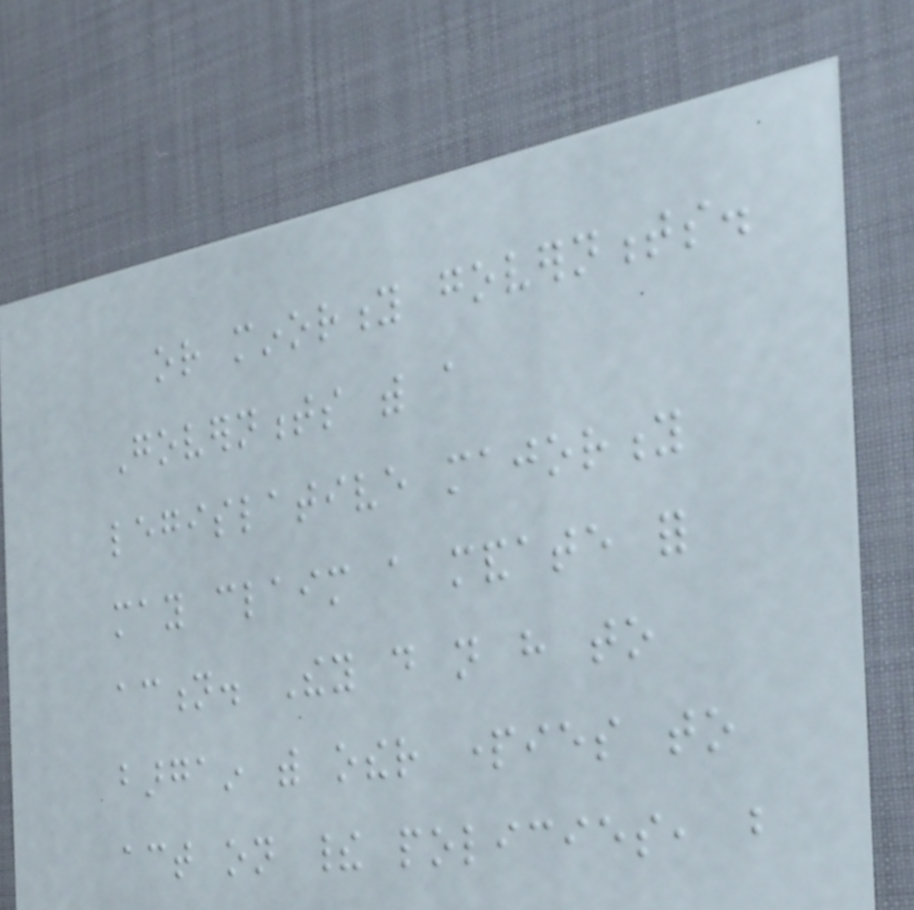or minority governments.
Governments with a
legislative majority
may claim a mandate for
action. They do not have to
bargain with other parties to
act on their policies, but
